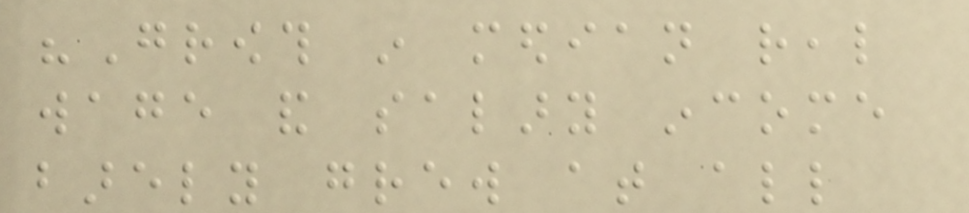"Growth in median real
wage and salary income
barely grew at all
